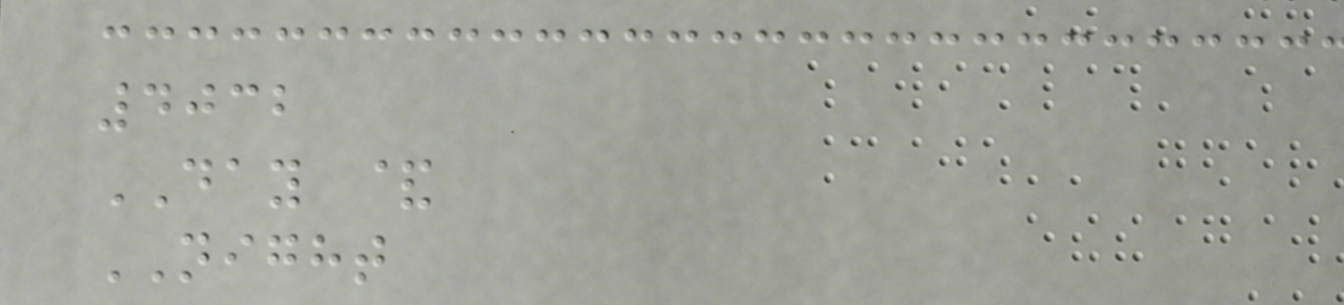4032
DAY &
NIGHT
